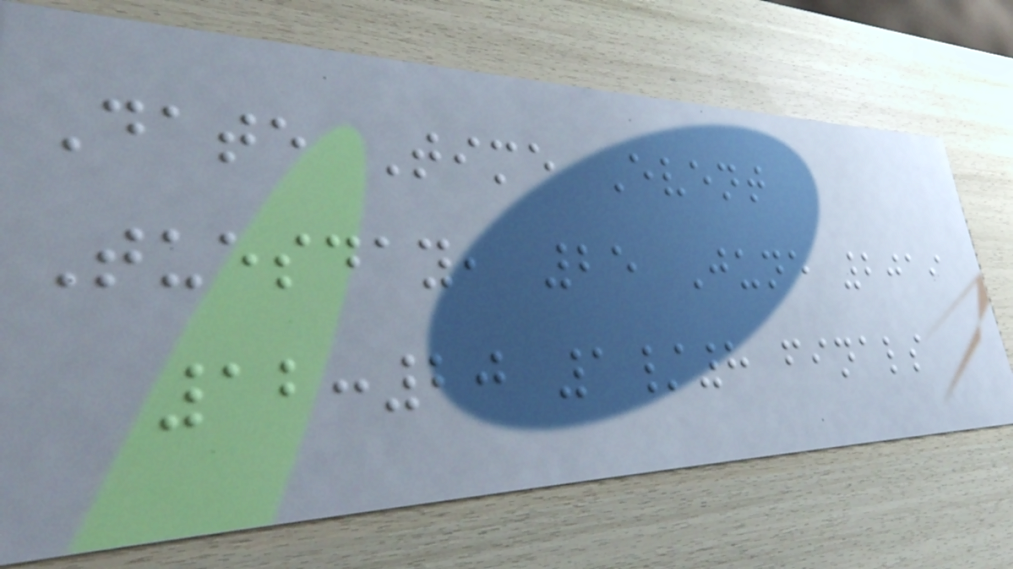Date Time Event
Tuesday, 25 June 2019
12:20 1/8 finals
